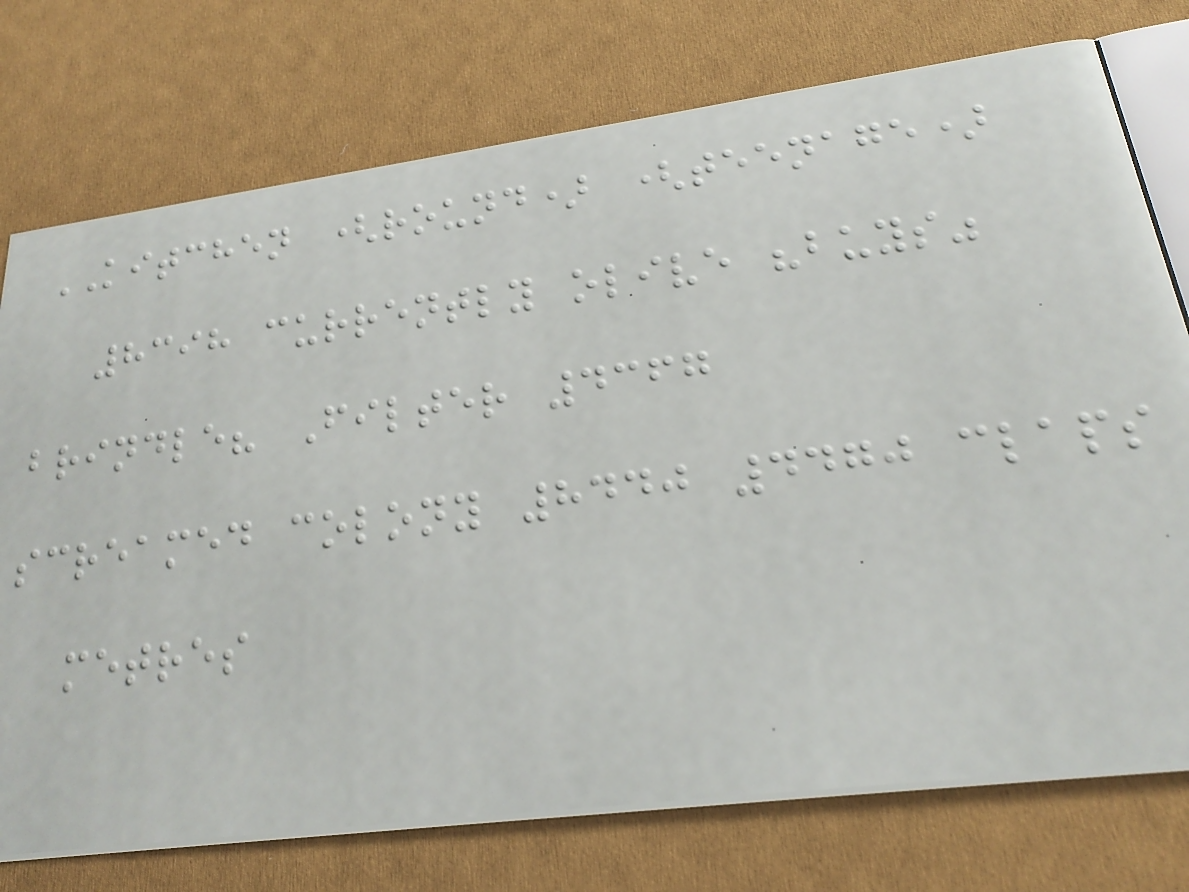KITCHEN (round) (teenage)
8398 currently olive "buys"
brindle? Filter 4367
screamed colony 8440 4470 claps
metres
